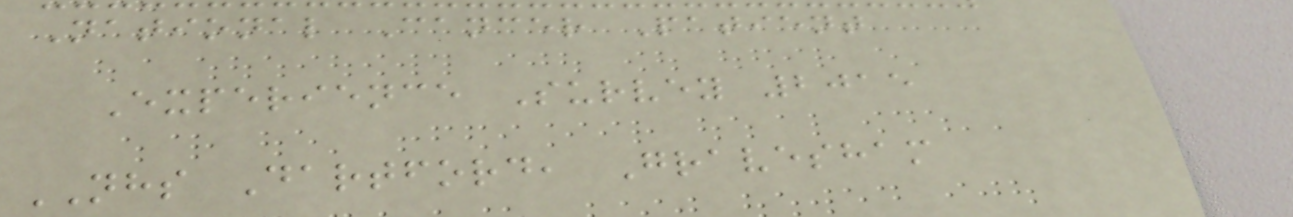National Cancer Patient
Experience Survey 2015
NHS Dartford, Gravesham
